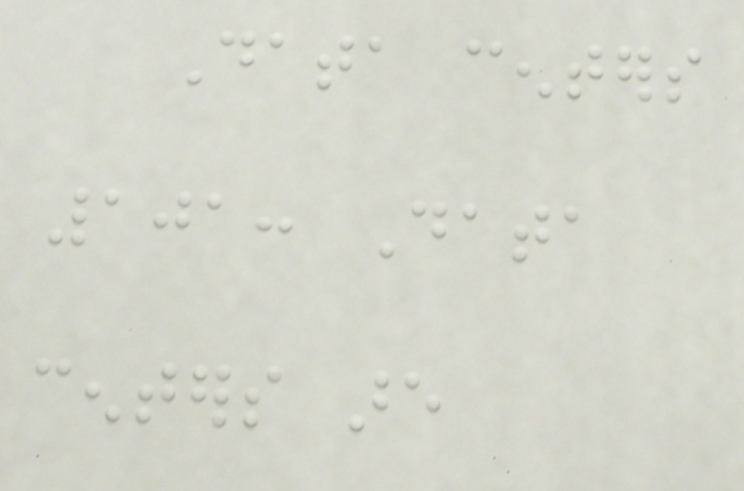Data centers
101: Data
centers are
